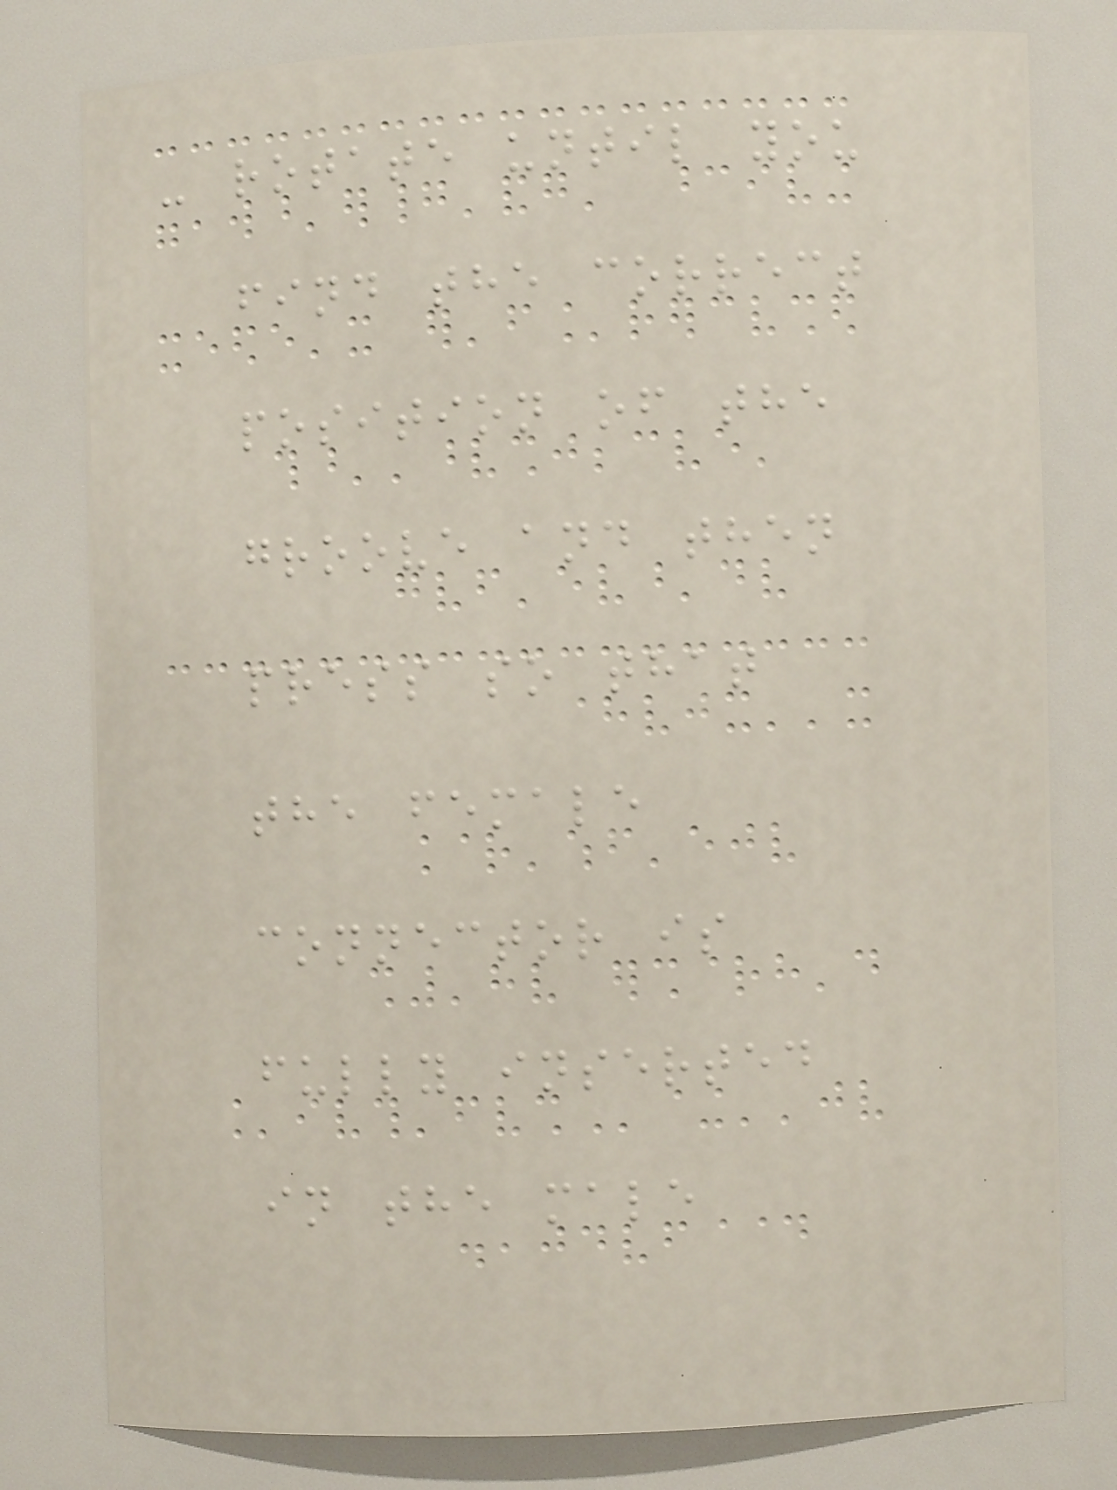- rotate until you
find the correct
position of the
groove and then
press so that
the female
connector is
fully inserted
in the male
